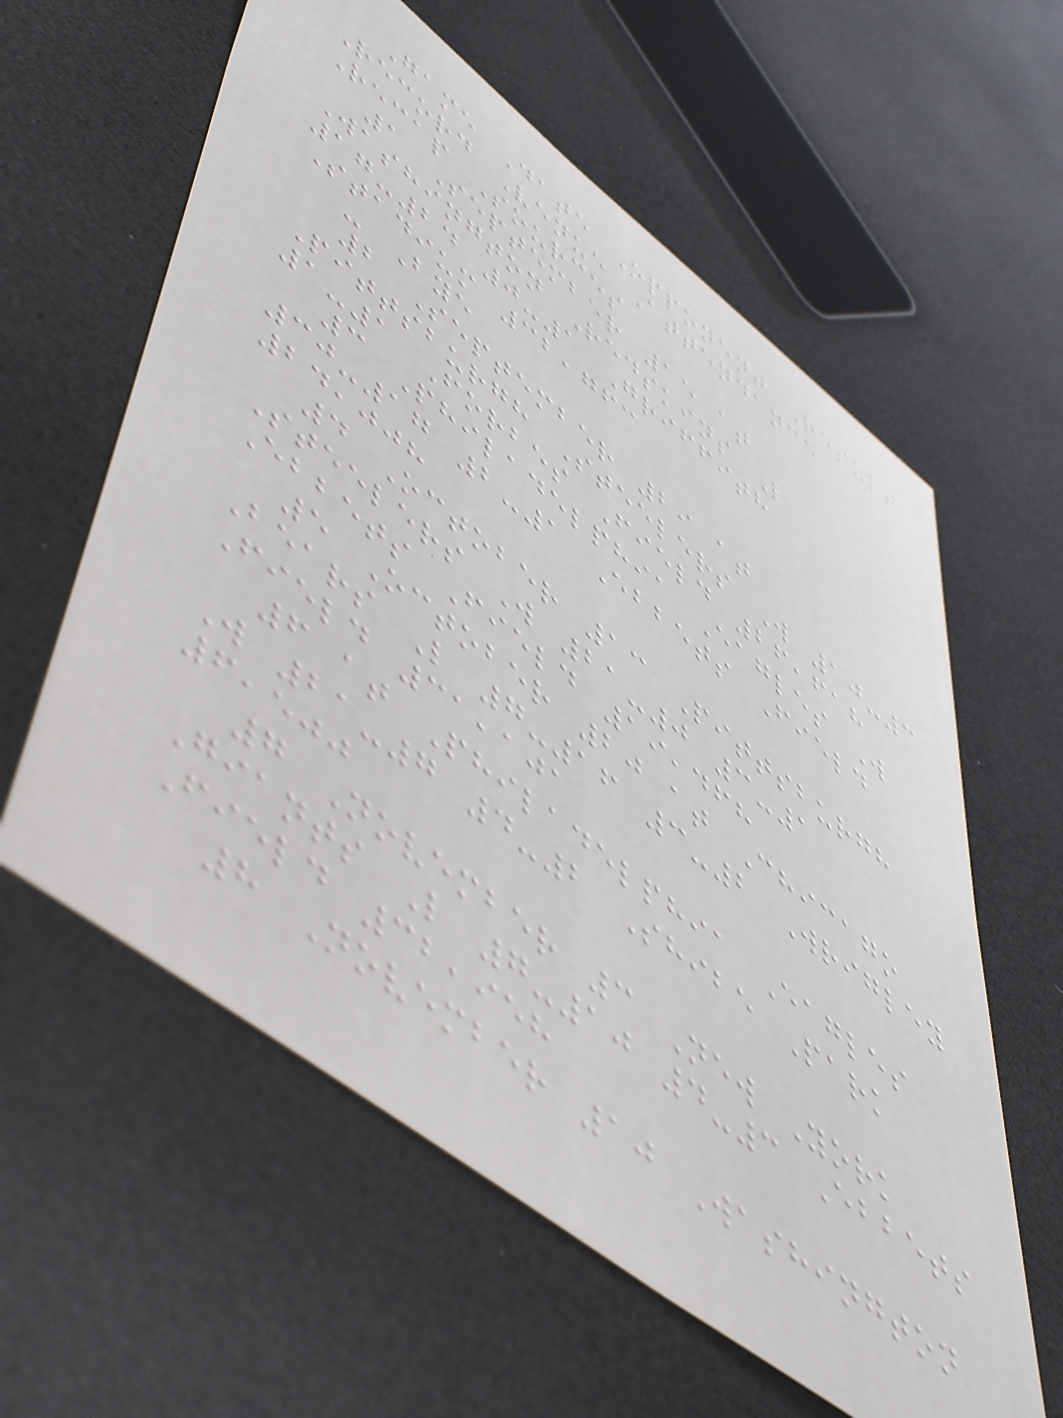Game Date Opponent Result
Record Venue Attendance
Recap Sources
1 September 15 at
Washington Redskins L
17-24 0-1 Griffith
Stadium 32,763
- Bye
2 September 29 at
Pittsburgh Steelers W 10-3
1-1 Forbes Field 26,618
3 Philadelphia Eagles W
30-17 2-1 Ebbets Field
24,008
4 October 13 Pittsburgh
Steelers W 21-0 3-1
Ebbets Field 19,468
5 October 20 at Chicago
Bears L 7-16 3-2 Wrigley
Field 31,101
6 at Philadelphia Eagles
W 21-7 4-2 Shibe Park
6,500
7 November 3 New York
Giants L 7-10 4-3 Ebbets
Field 32,958
8 November 10 Washington
